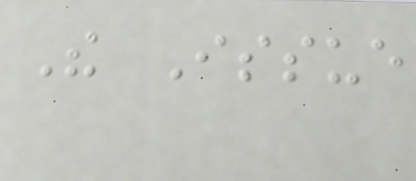The Issue
